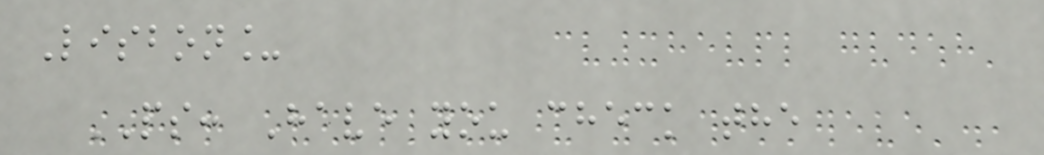Lisbon_
PS: Have you check the
